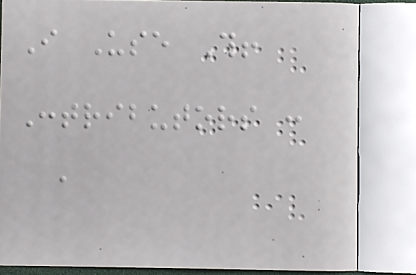I Use This!
Contributors :
a
